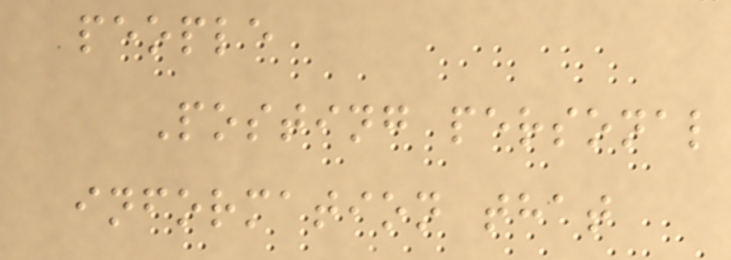people
Posting personal
information that
